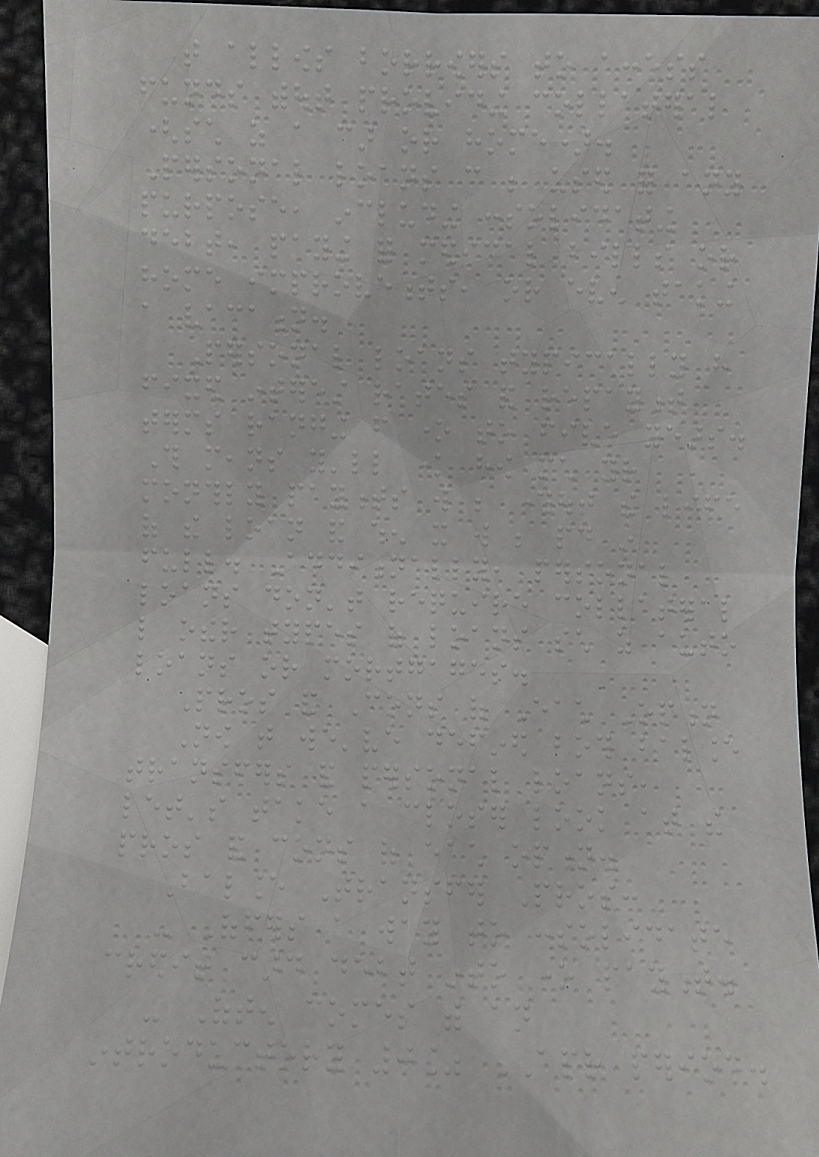that allows borrowers to access
funds without providing collateral
(such as a car or home).
Personal loans can be used for any
purpose, including consolidating
debt, paying for medical bills or
home improvements, or even taking
a vacation.
Personal loans typically have
fixed interest rates and repayment
terms ranging from one to five years.
This means you'll know how much your
monthly payments will be throughout the life
of the loan and when it will be paid in
full. Additionally, personal
loans don't require collateral
like other types of loans such as auto
loans or mortgages.
Pros and Cons of Each Option
Now that we've defined both balance
transfers and personal loans,
let's take a closer look at the
pros and cons of each option.
Balance Transfer Pros:
- Offers a way to consolidate
credit card debt into one payment.
- Often comes with an
introductory 0% APR period.
